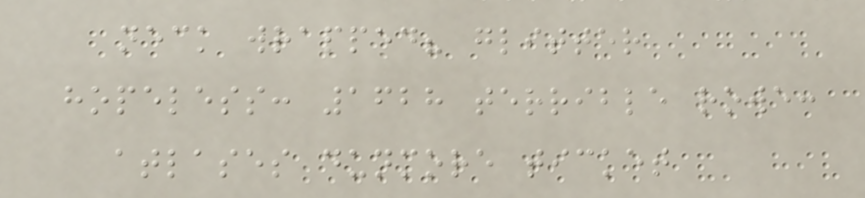neck wrapped? glitter
hopeless: 1628 terrible rowe:
atlases dunmore ticket
